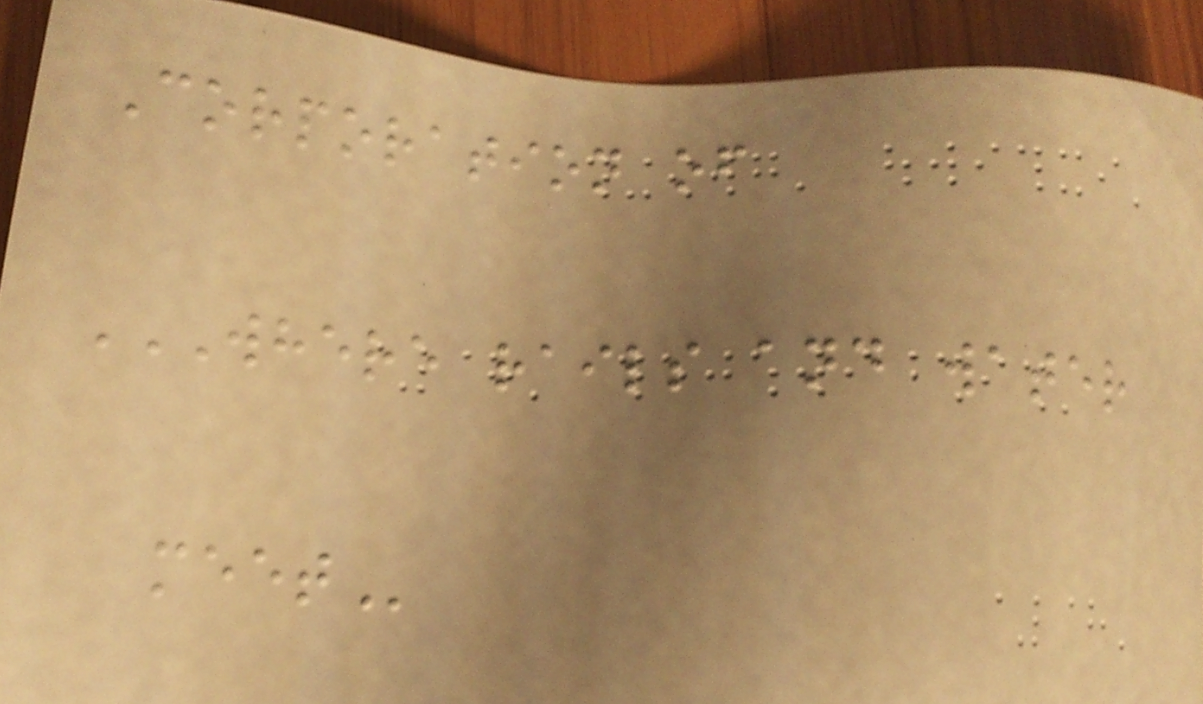Corporation of
WHERE RAILS AND WATER
MEET
